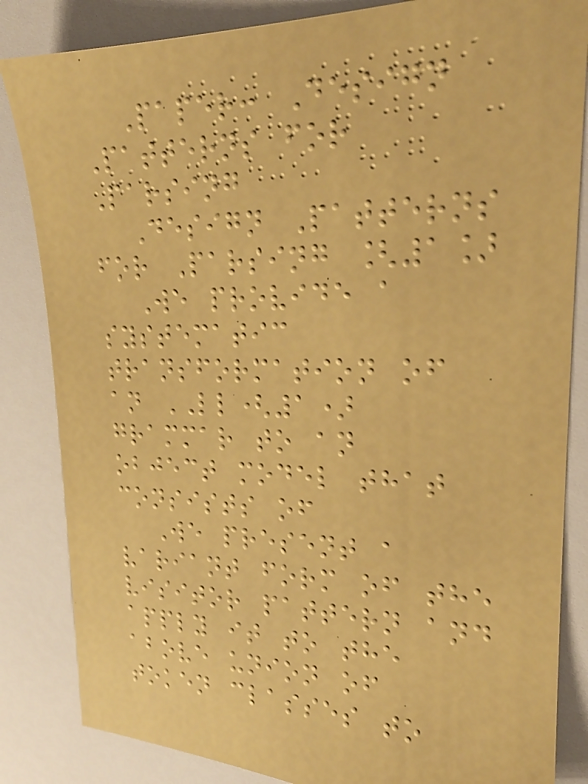Paper: Design
Patterns for
Parsing
Design Patterns
for Parsing [1]
We provide a
systematic
transformation of
an LL(1)
grammar to an
object model that
consists of
We present a
variant form of the
visitor pattern and
apply it to the
above union of
token classes to
